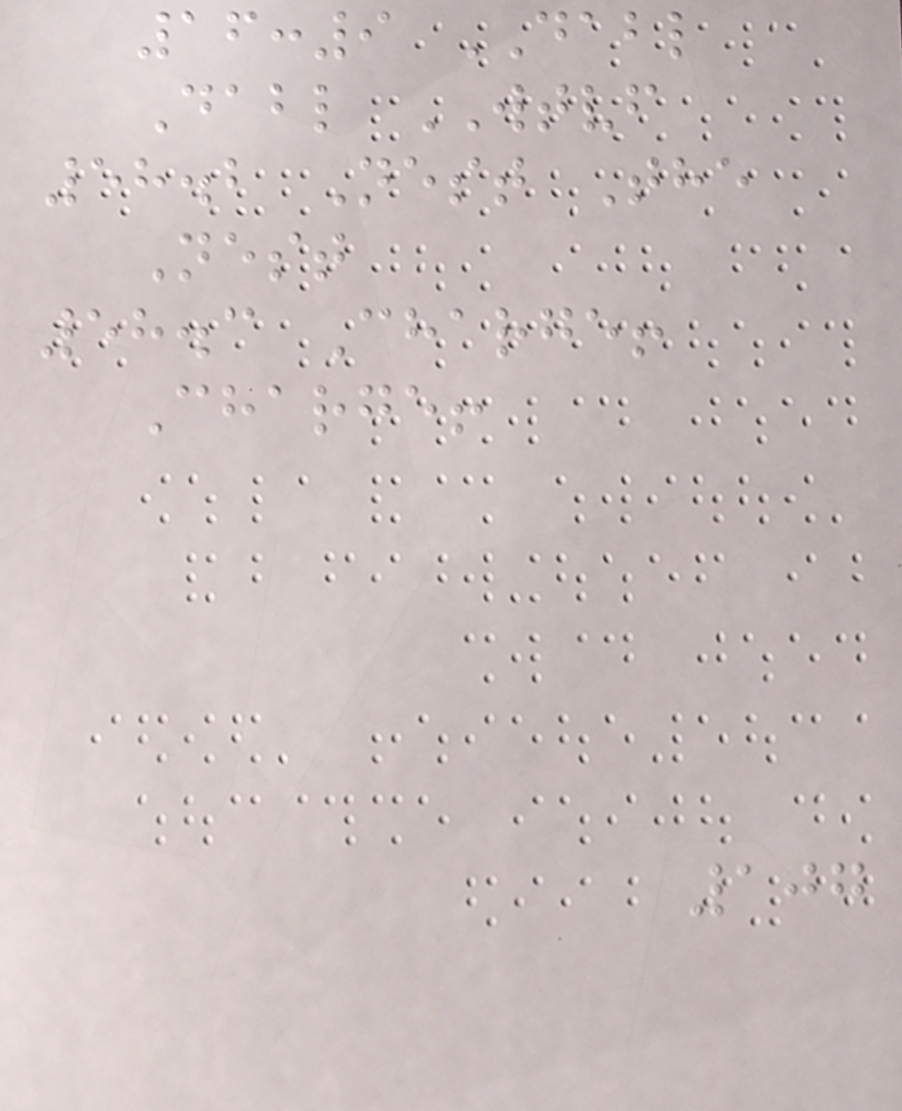16:9 DABL
Dabl WTVF
58.2 Nest The
Nest
58.3 Charge!
Charge!
107
